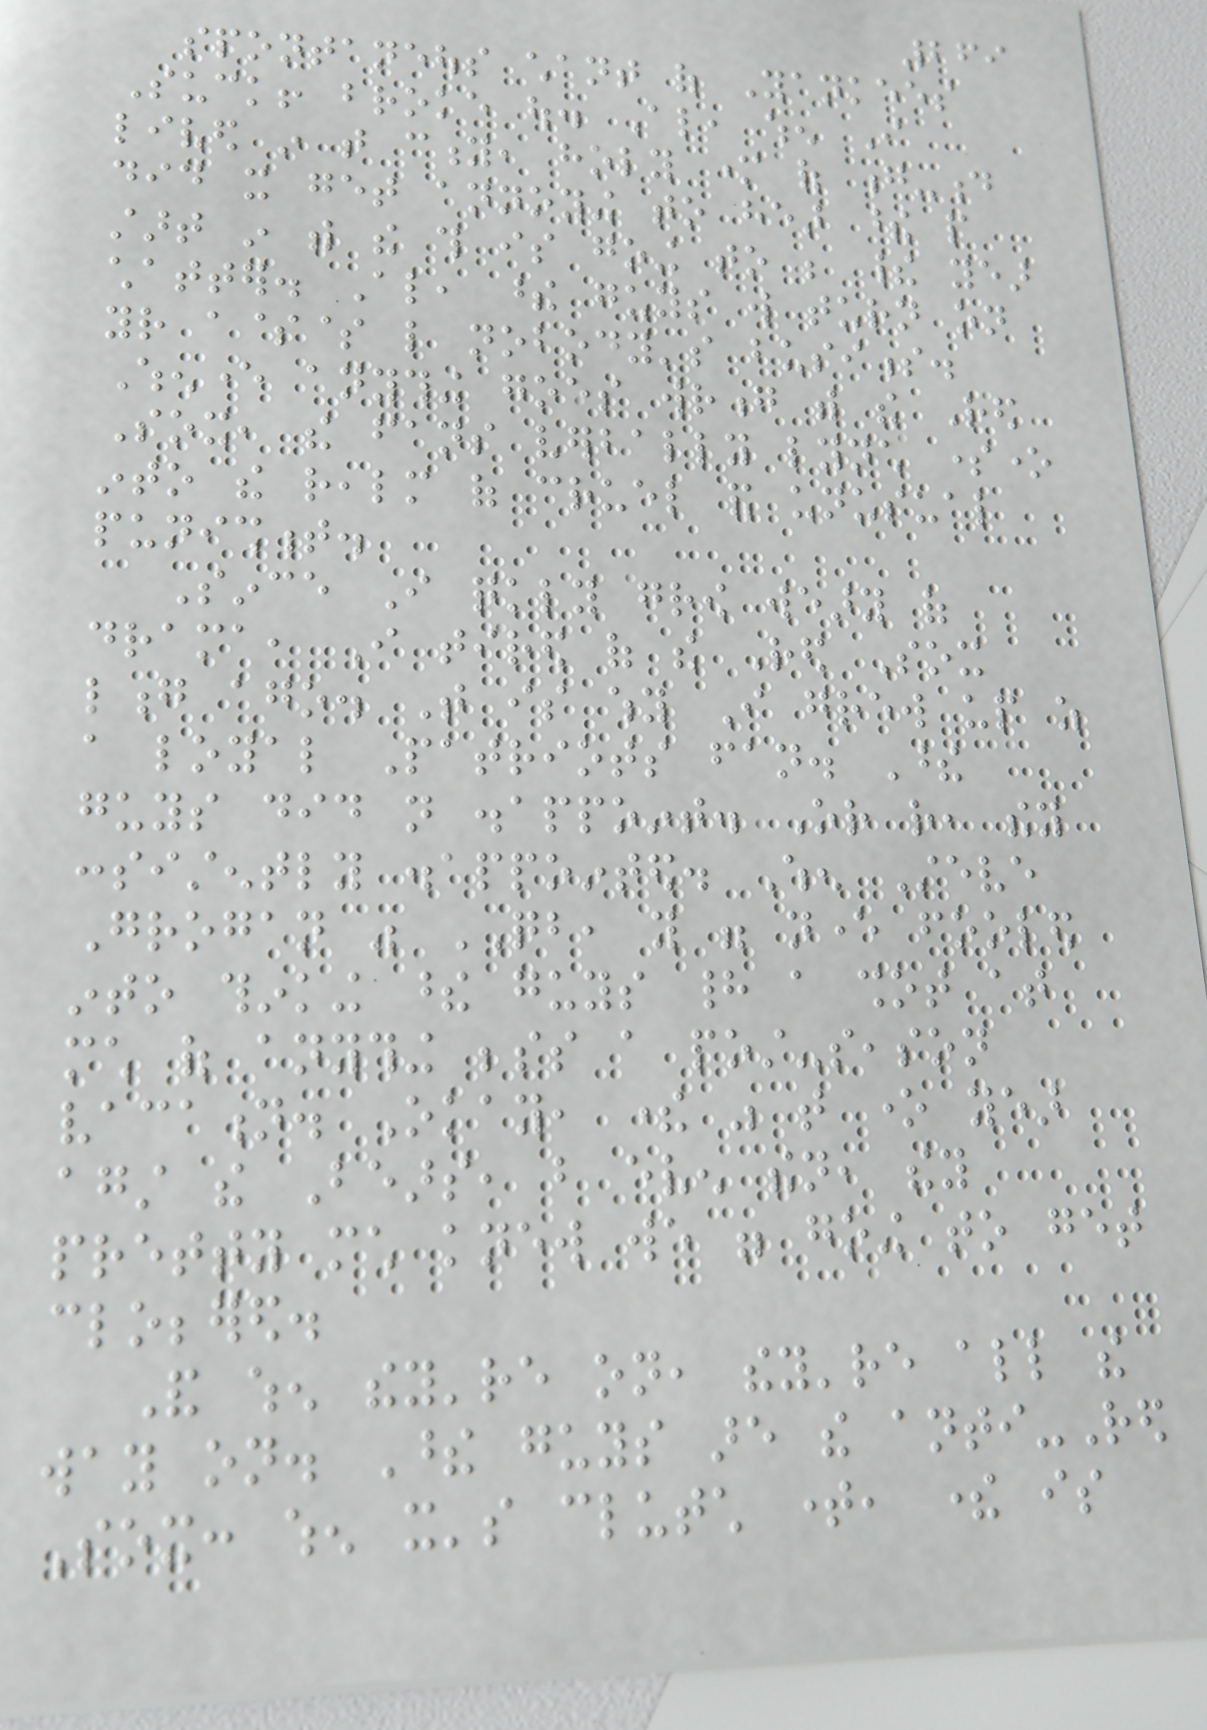269
spontaneous chant of Yankees
Suck! broke out. Also, when I
lived in that city, holy mother of g-d
did it get annoying to hear these people
start in with the this is going to be their year
chatter. Also, these guys will turn on
your a$$ like nobody's business.
Whenever anything goes wrong with the Red
Sox, the fans verbally lynch someone
into the realm of cruel and unusual
punishment.
Since I quickly grow weary of
drama, I tired of the Red Sox
long ago. That is why I grew up as
a loyal Patriots fan. These
guys did not disappoint. Or rather, they
consistently disappointed. When Steve
Grogan was QB, you were never fooled
into thinking these guys had a shot at
much of anything besides a post-season
vacation. Okay, there was that one year
against the Bears, but even then, they
pretty much knew we were going to get
clobbered.
And when they're on, they're all the
way on. These guys are the anti-Red
Sox: when it's clutch time, there is
